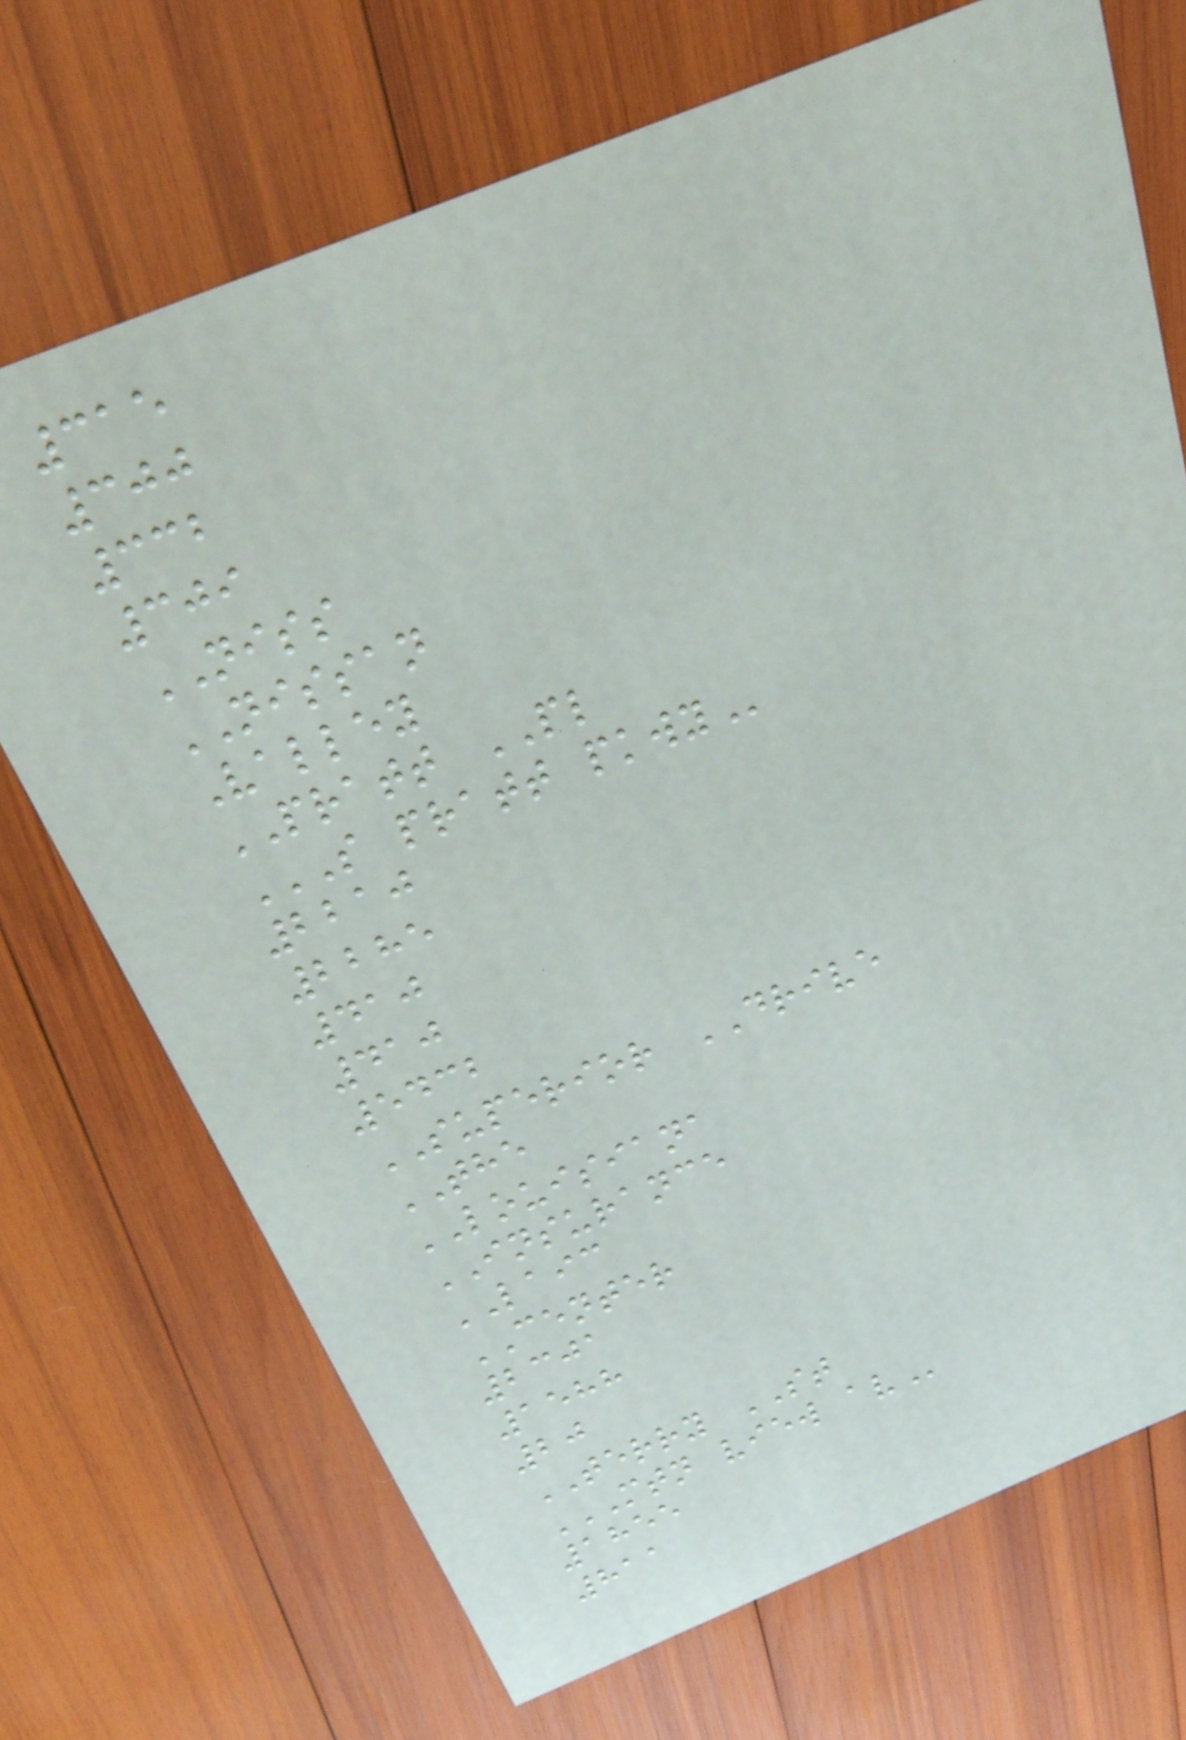315
300
332
309
NISS
NISSAN
Valley
PRATT PL
S PRATT PKWY
2210
2285
410
410
5432
SUPERIOR DRIVE
THE
LOUISIANA
INSURANCE
LAIC
CENTER
2301
1588
20
TERRY ST
MTN VIEW AV
1855
811
